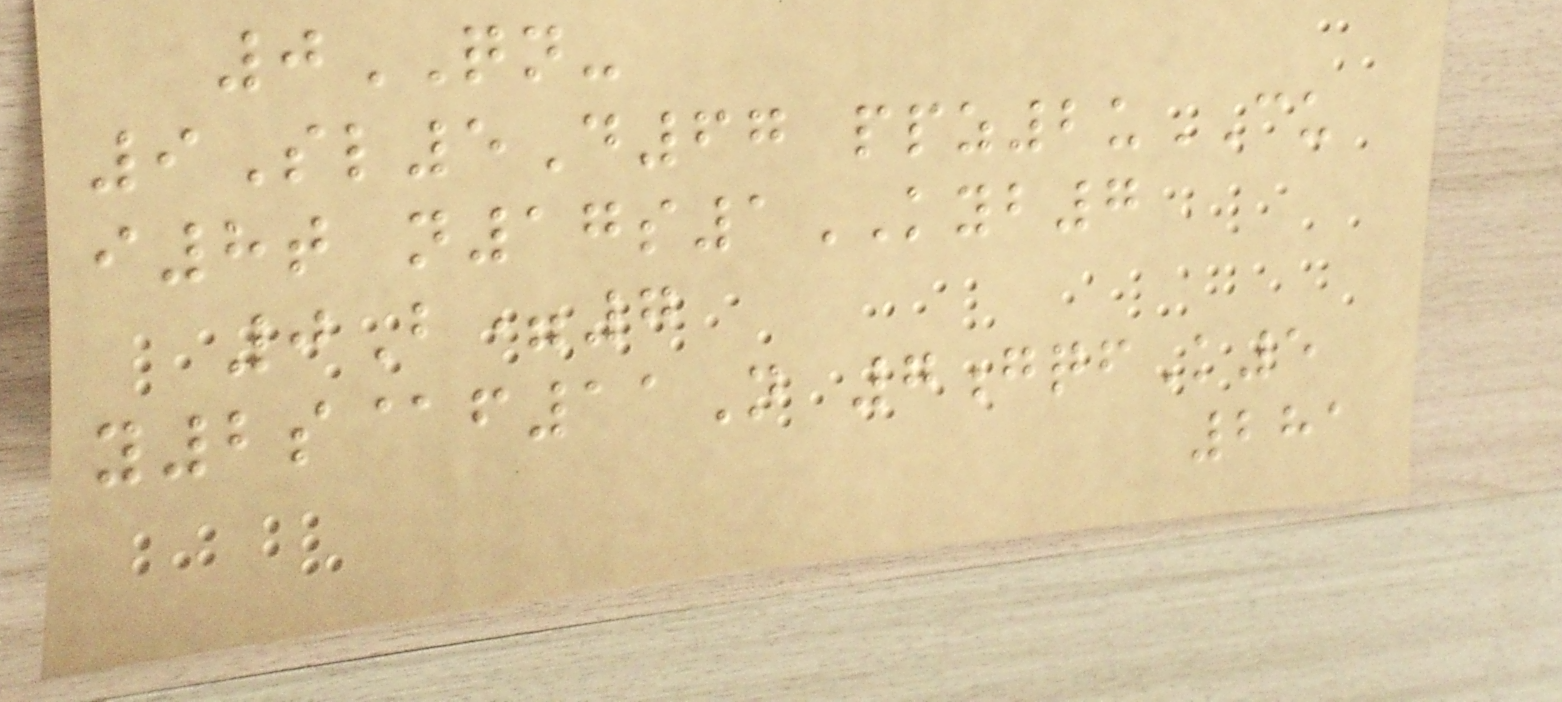0QN-
9Sl5D67 ppz2uCU
i8t n17s1KYB7
0B=7
y2s@f11N 7gqfK5
281
